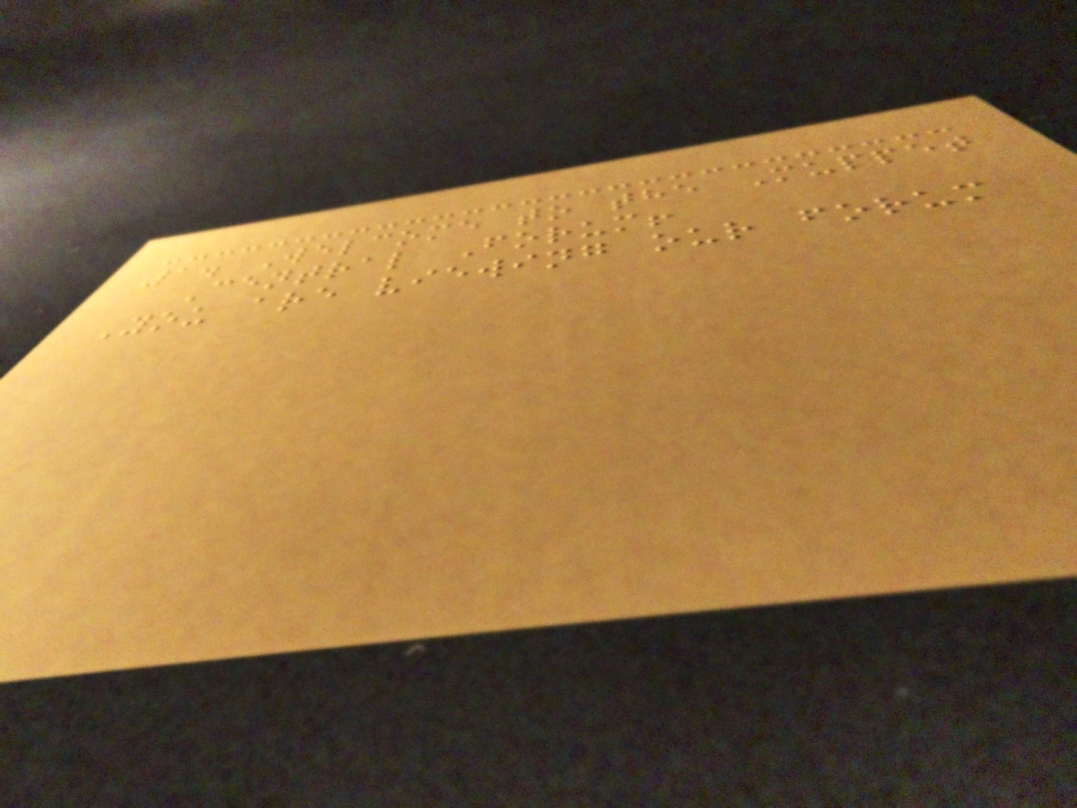1. Welcome to the Muppet
Central Forum!
You are viewing our forum
